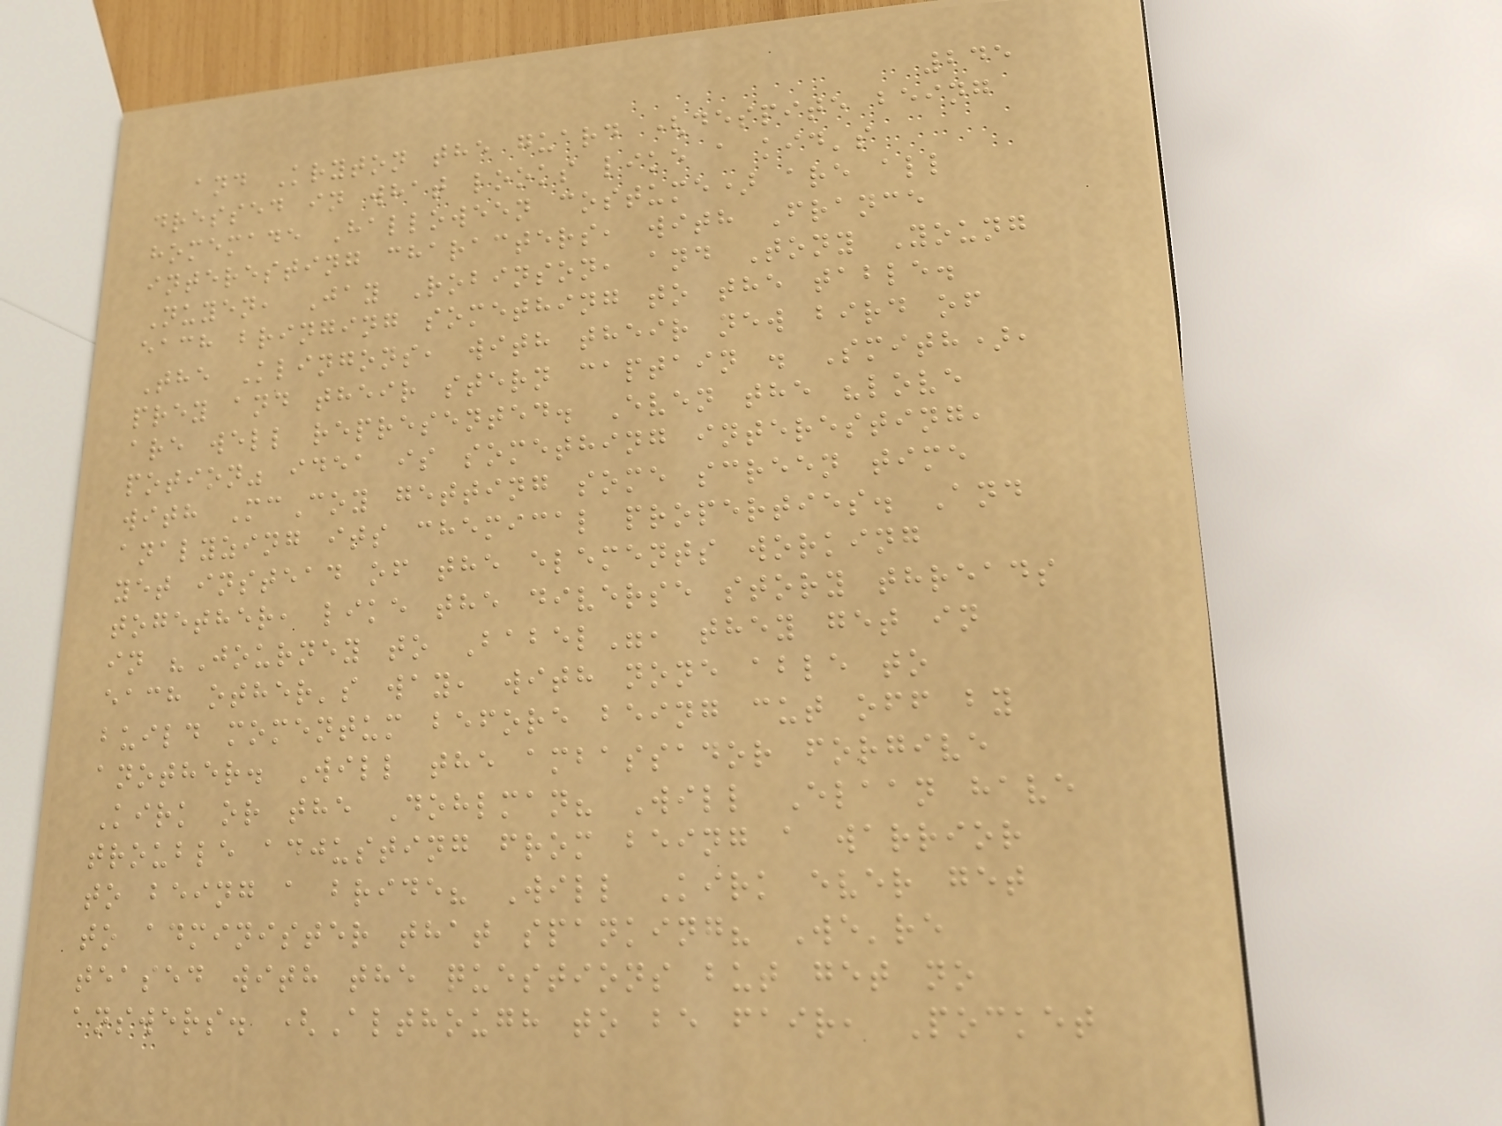245
and Kryton the guard (despite being
dressed in what looks like a kid's
homemade Halloween costume) are all
interesting characters, with France
Nuyen, Jay Robinson, and Tony Young
each bringing something to the table.
The Klingons, with their new bird of
prey and their stern captain . Smith),
are well represented. Even the "love
potion" idea is something interesting,
with McCoy getting some screen time
analyzing its chemical properties. And
yet instead of the elements working
together, like the diverse story threads
in "Journey to Babel", they get in
each other's way, with none able to
build momentum before being cut off by
another. Will the ambassador forgive
Kirk or the Dohlman? Will Elaan have
trouble adjusting from being a warrior
to being a bride? Will Kirk ever get
to administer that spanking? We're
teased with the questions but get no
answers. (Although to be fair, Pocket
